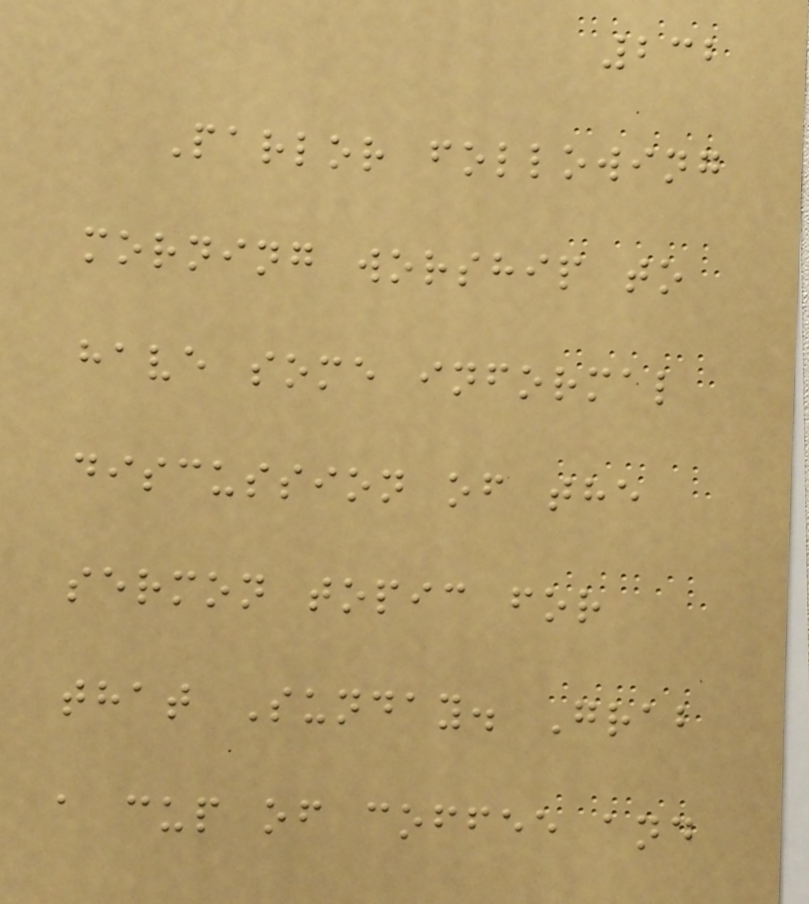232
Parlor following
morning worship to
have some informal
discussion of the
sermon topic for
that Sunday. Grab
a cup of coffee and
